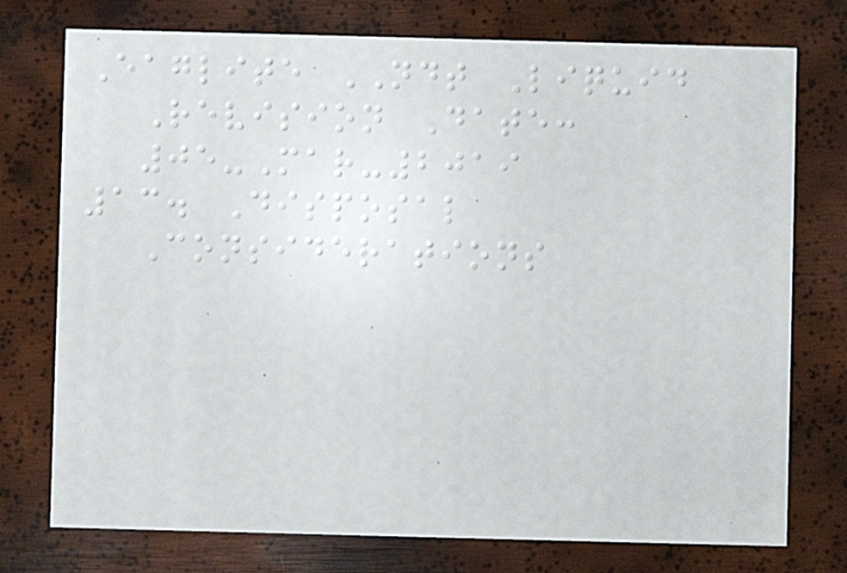Eaglite NDT Liquid
Revision Date:
05-Mar-2019
13. Disposal
Considerations
